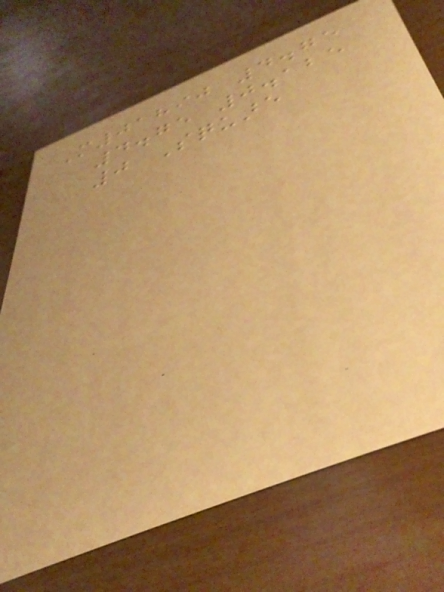M01890 4.75
4.75 0.125
0 Square
